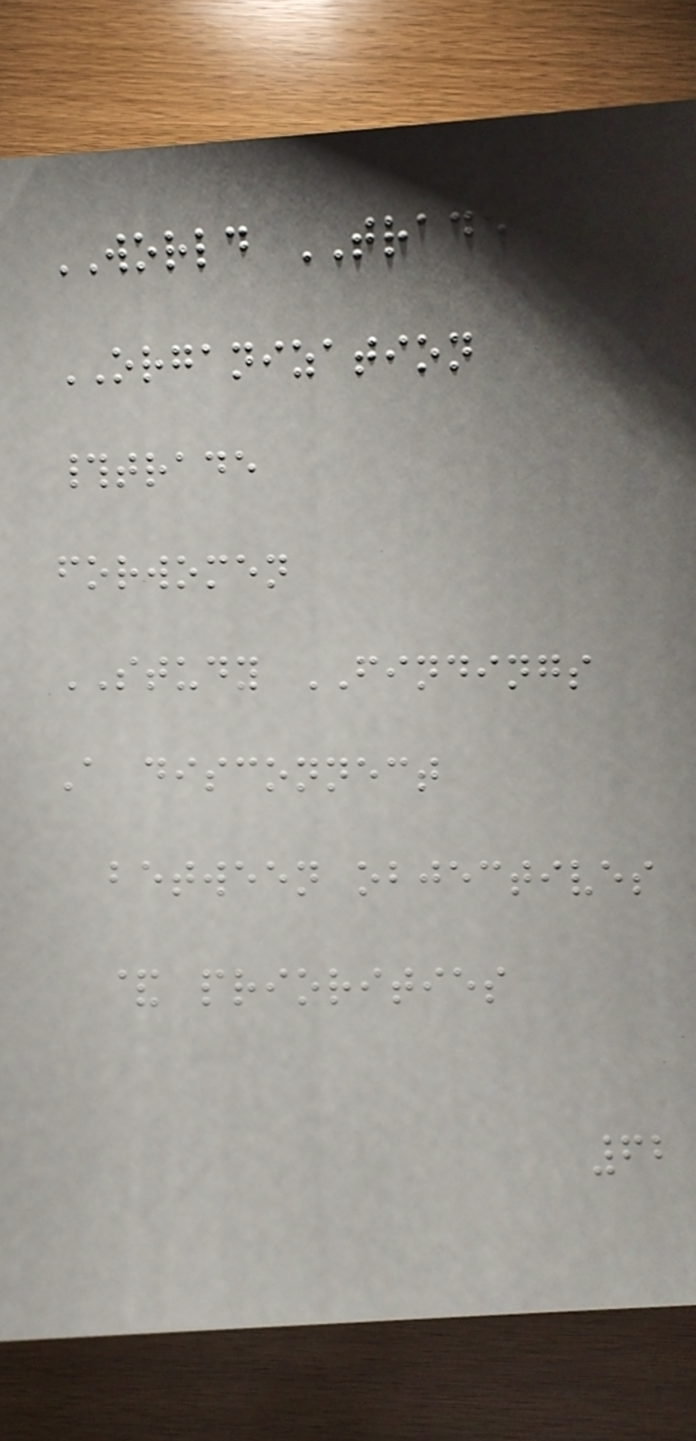WORLD TRADE
ORGANIZATION
#trade
forwomen
STUDY FINDINGS
A disconnect
between objectives
& priorities
62
